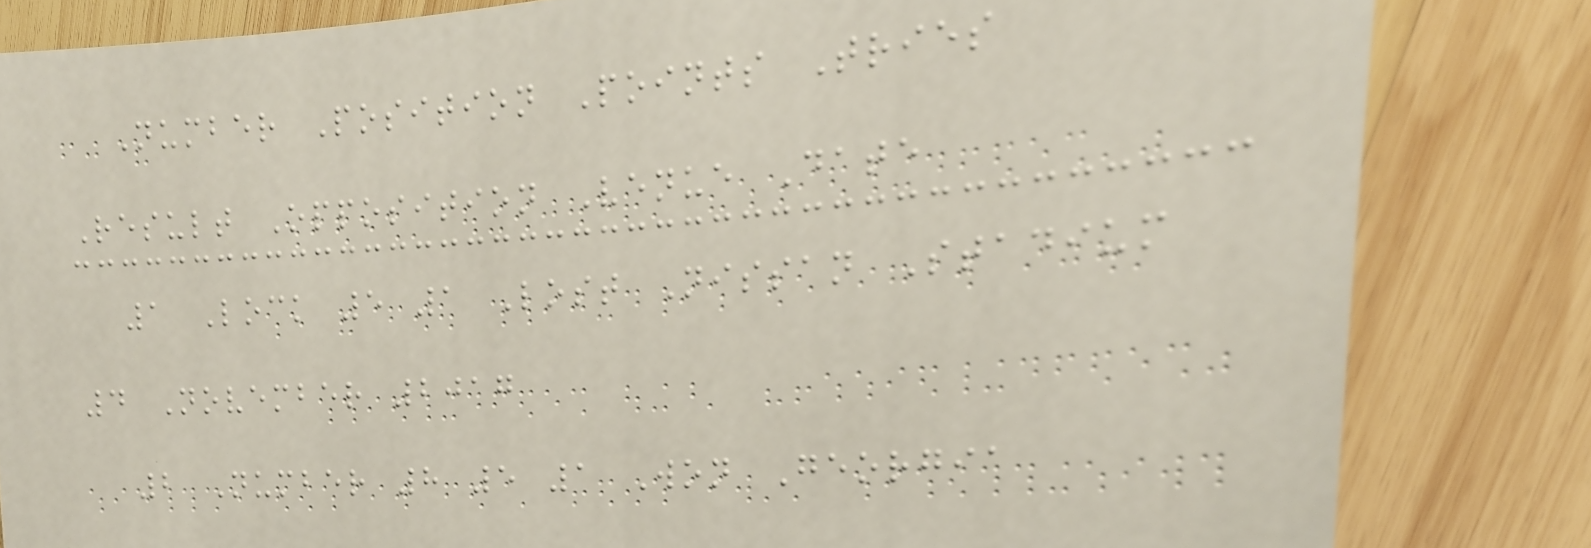Number Position Points Tries
Result Opposition Venue Date
1 Lock 5 1 Lost Nissan Stadium
4 November 2017
2 Number 8 5 1 Won Georgia
